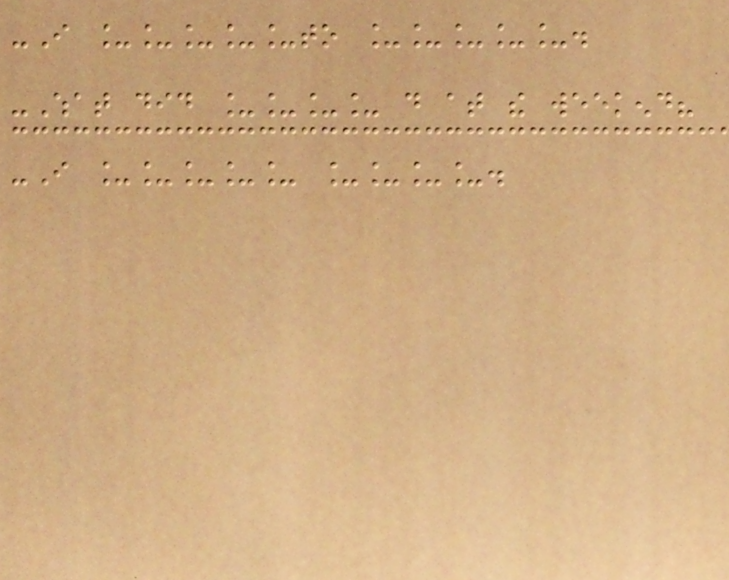-I _____to _____.
-What did ____ do at the weekend?
-I _____ ____.
